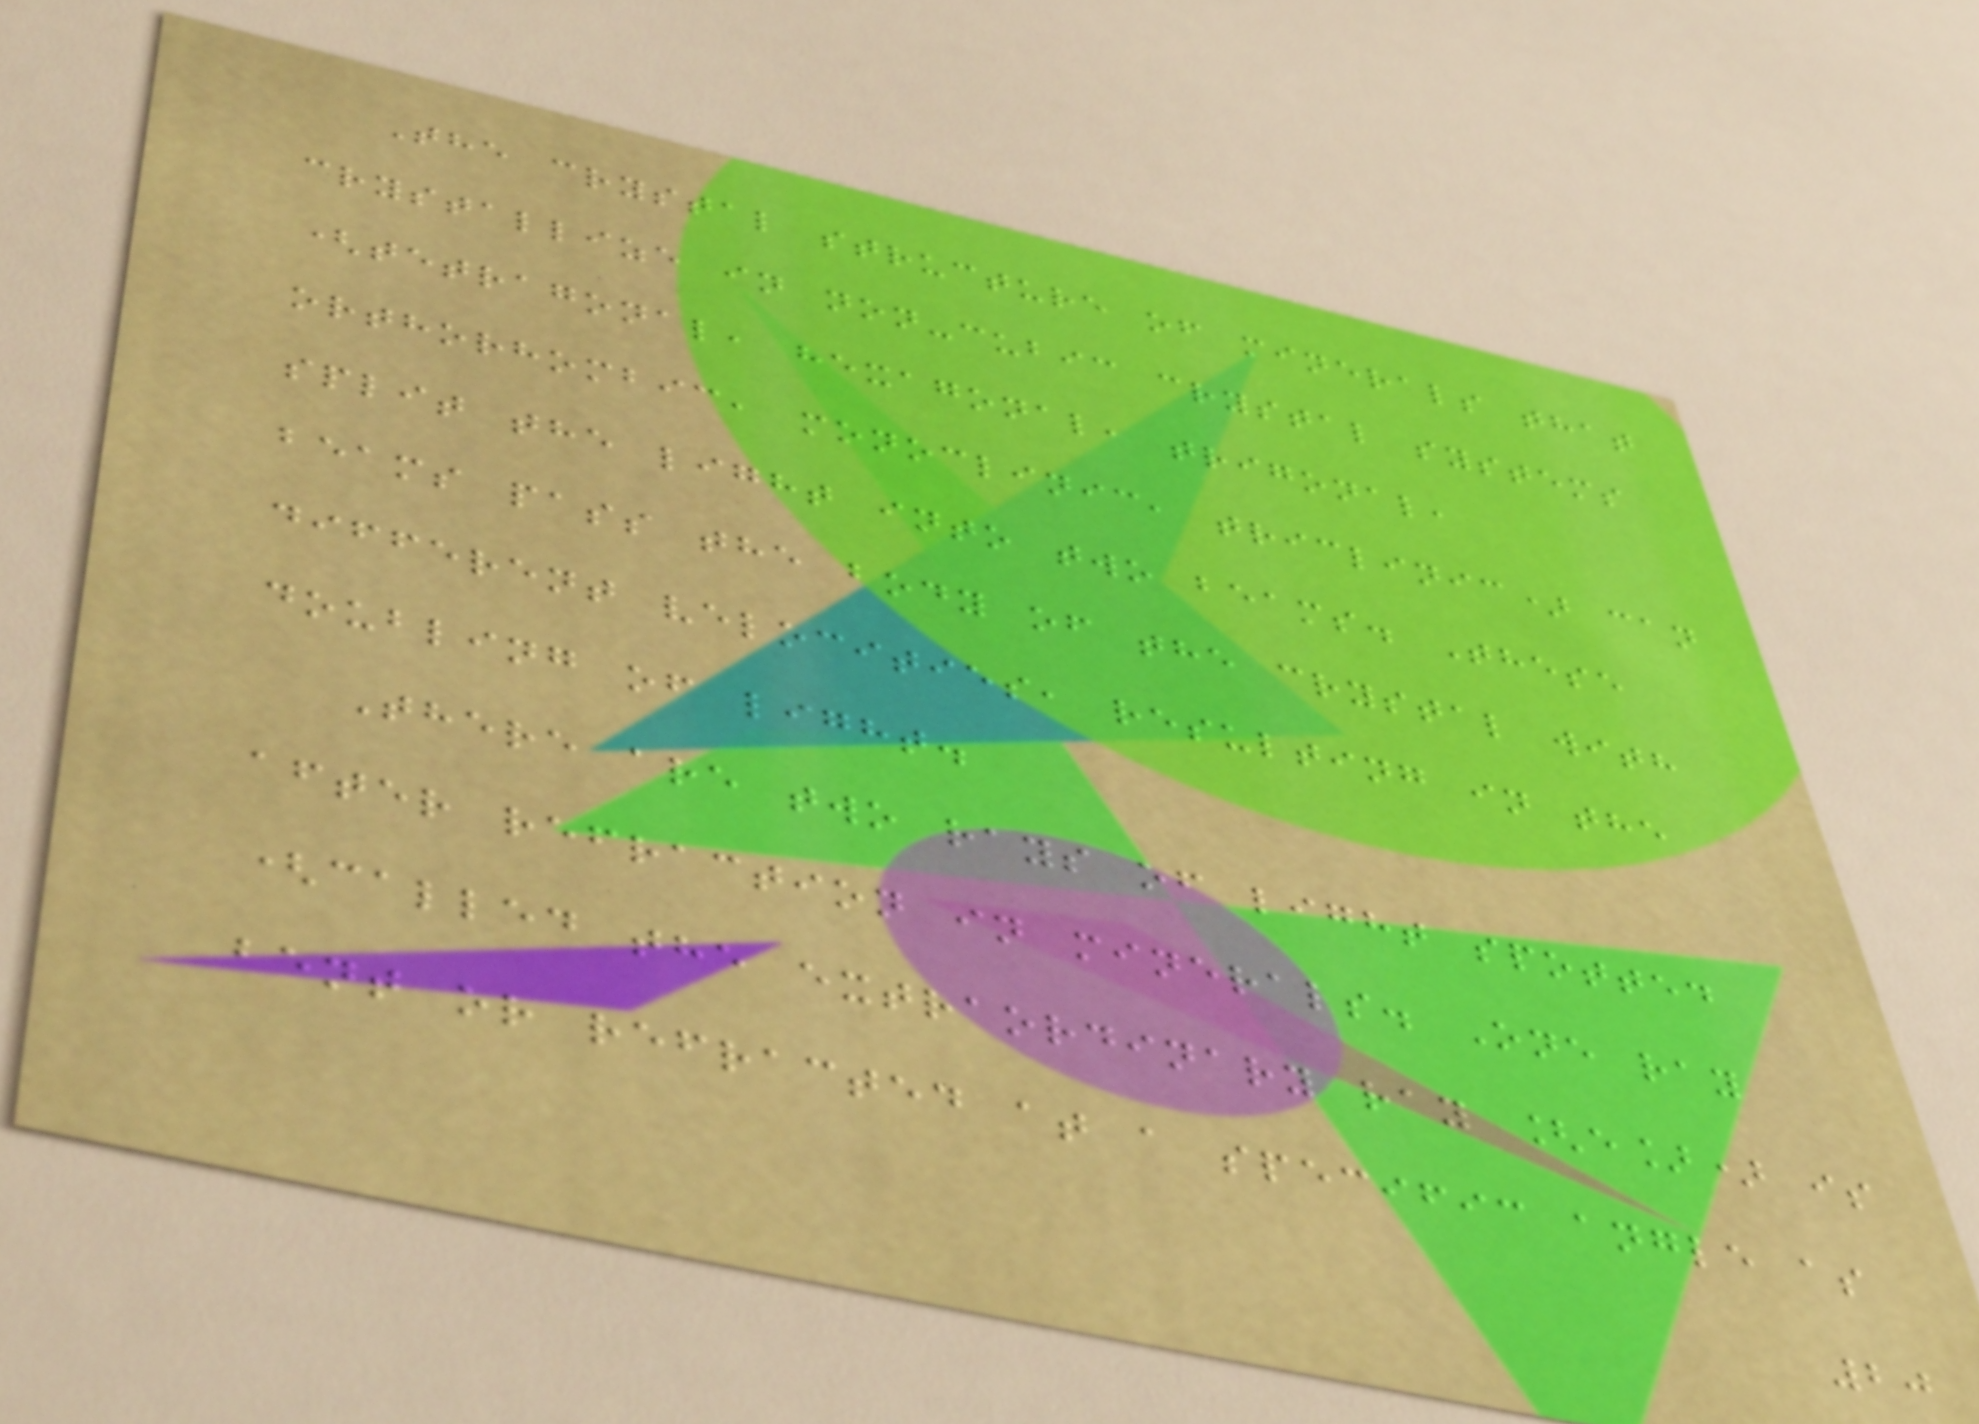The crystal structure of minerals that
crystallize in non-cubic crystal systems
(tetragonal, hexagonal, trigonal,
orthorhombic, monoclinic, triclinic) can
split the light into two beams. These
beams pass the body of the crystal with
different velocities, resulting in the
doubling of light.
There are two rays of light spotted
after refraction in minerals. One ray
(called the extraordinary ray [e]) is
bent or refracted at a specific angle as
20
